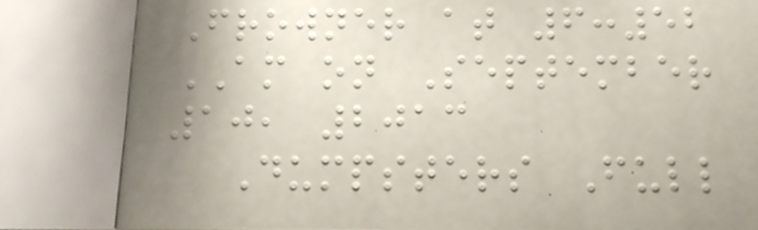Frowner at 6:52
AM on September
10, 2013
Dumpsters Full
